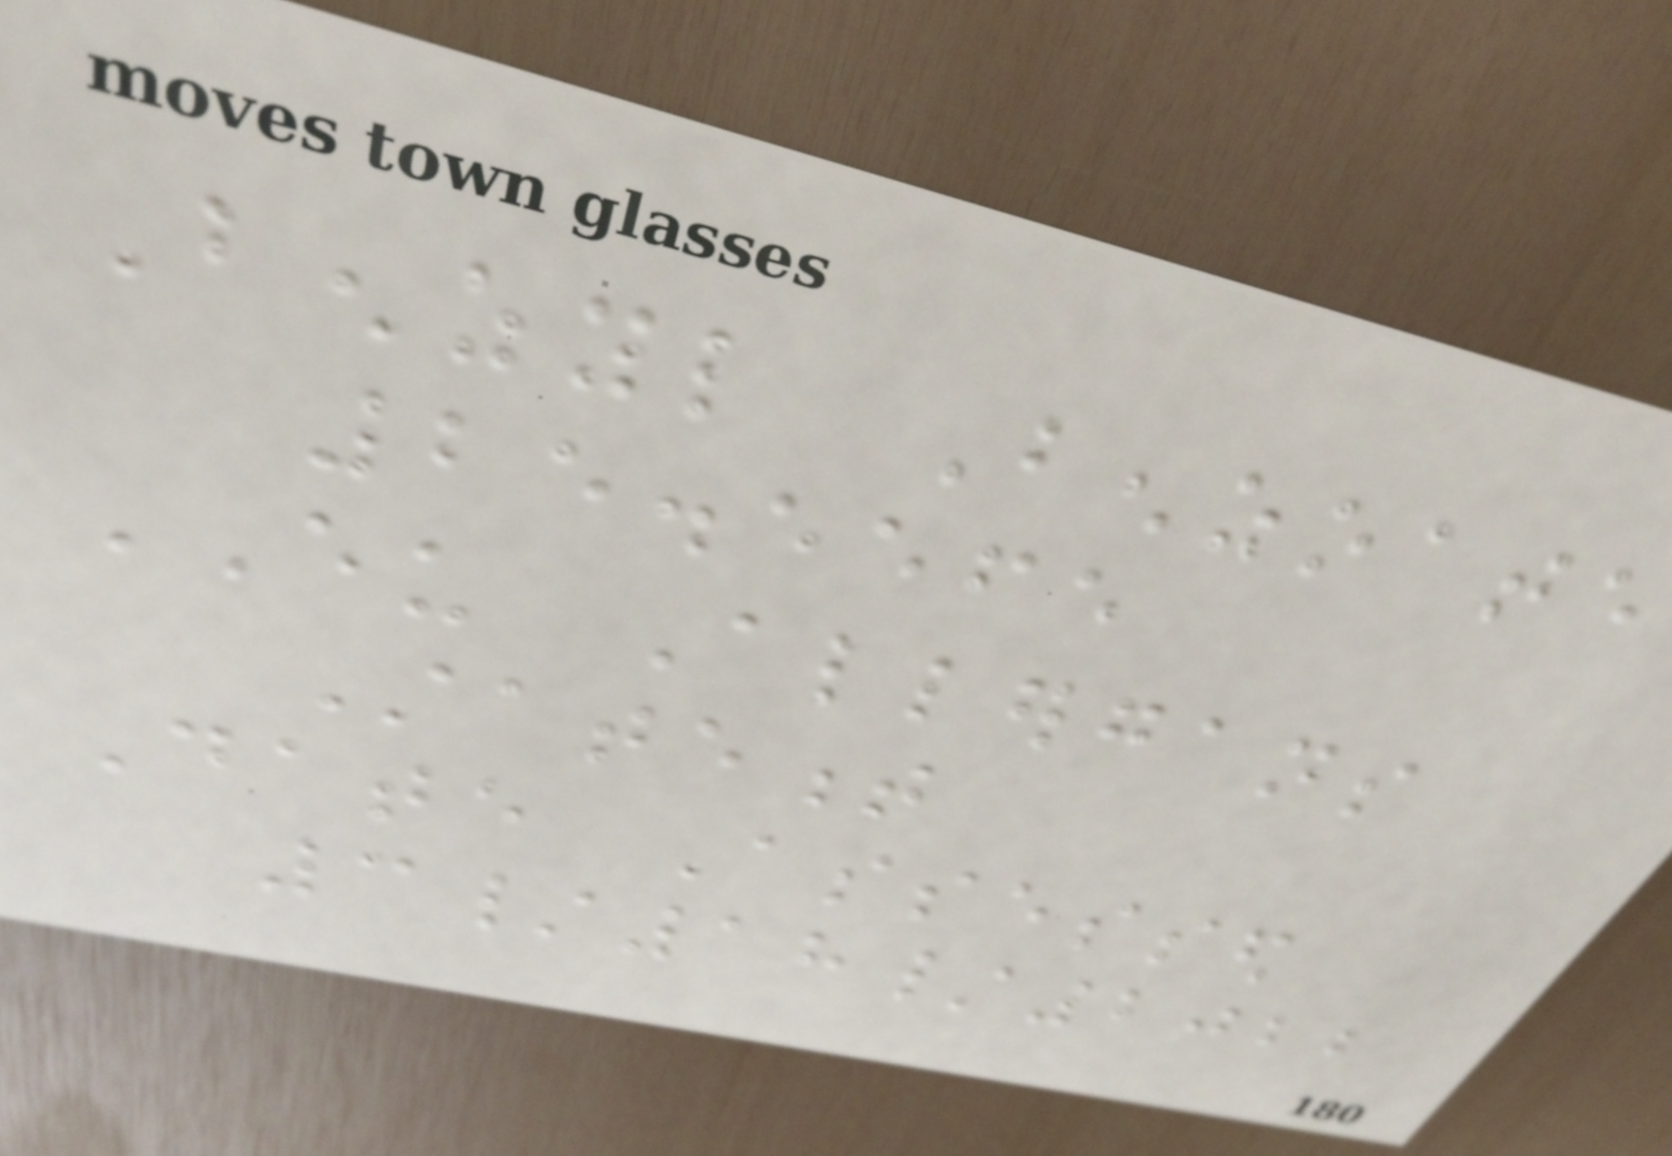Benzyl Benzoate
25.5565
EU Allergans
Statement
Date Assessed
3/18/2022
